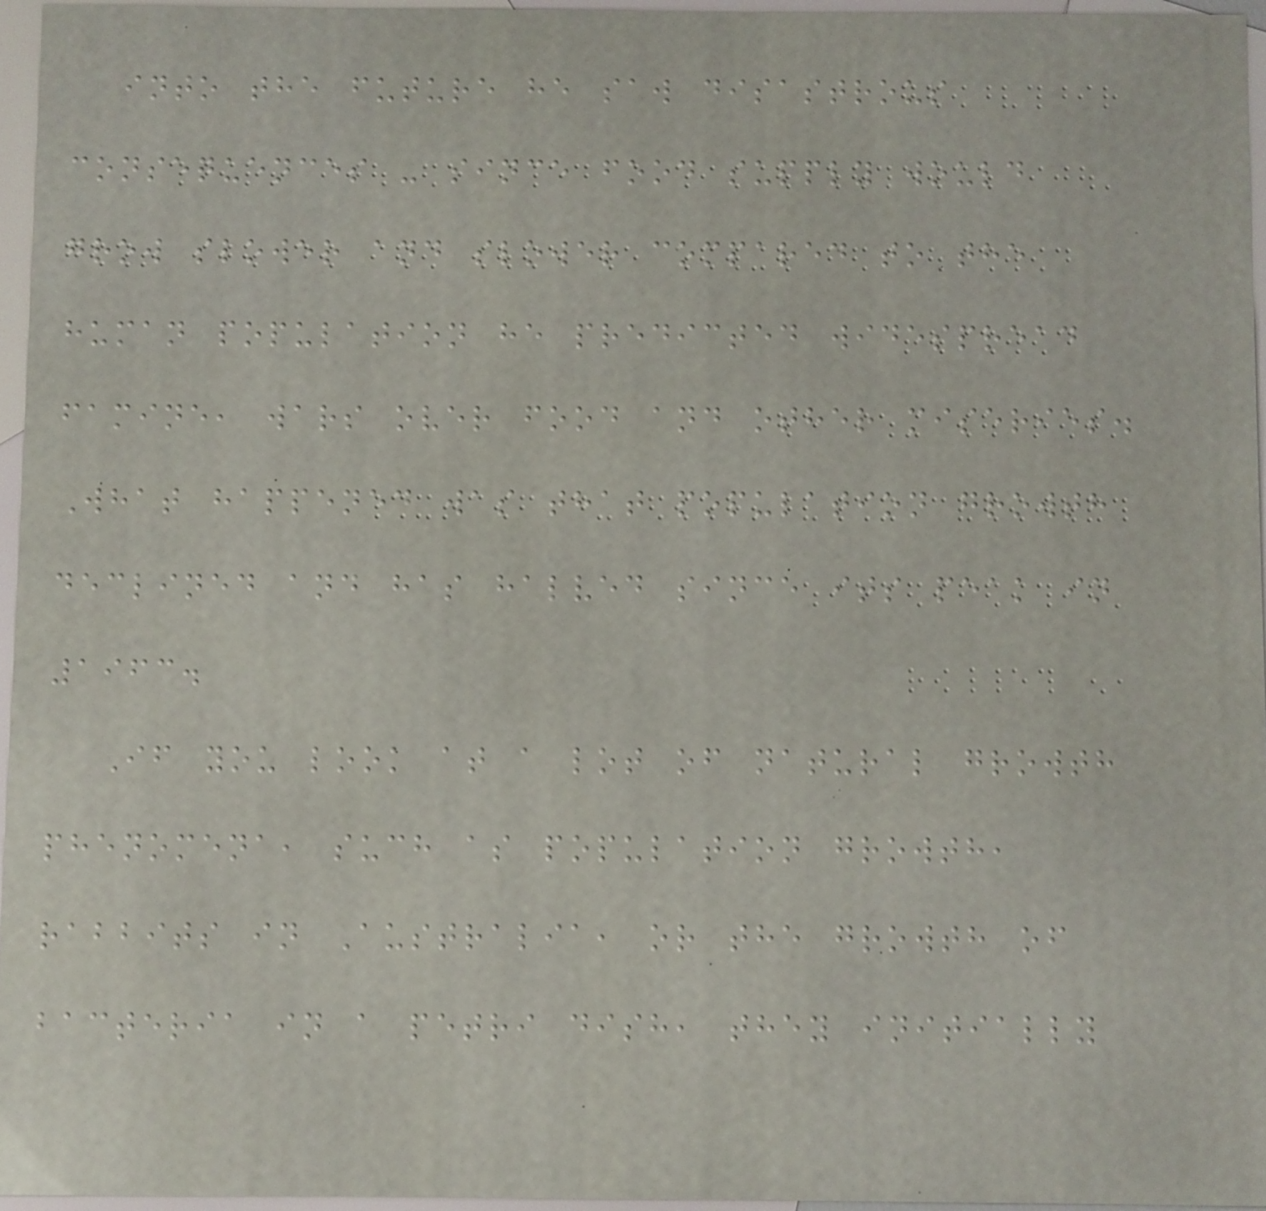into the future he saw disastrous
consequences - since food supply would
grow slower and slower compared to the
human population he predicted widespread
famine, wars over food and other miseries.
What happened was that population growth
declined and has halved since its peak in
1963.
If you look at a lot of natural growth
phenomena, such as population growth,
rabbits in Australia, or the growth of
bacteria in a petri dish, they initially
